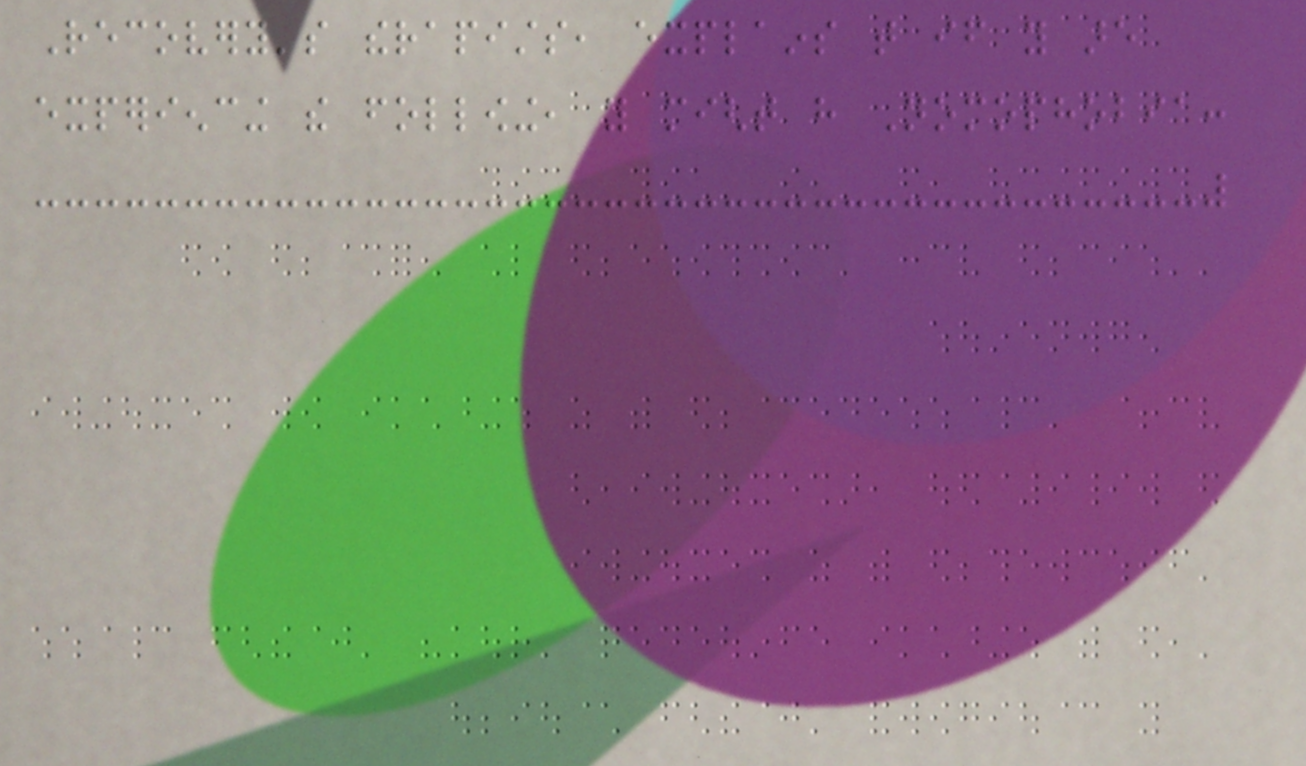Recovery's therapists, explains that if you are
experiencing the following, you might have Nomophobia:
